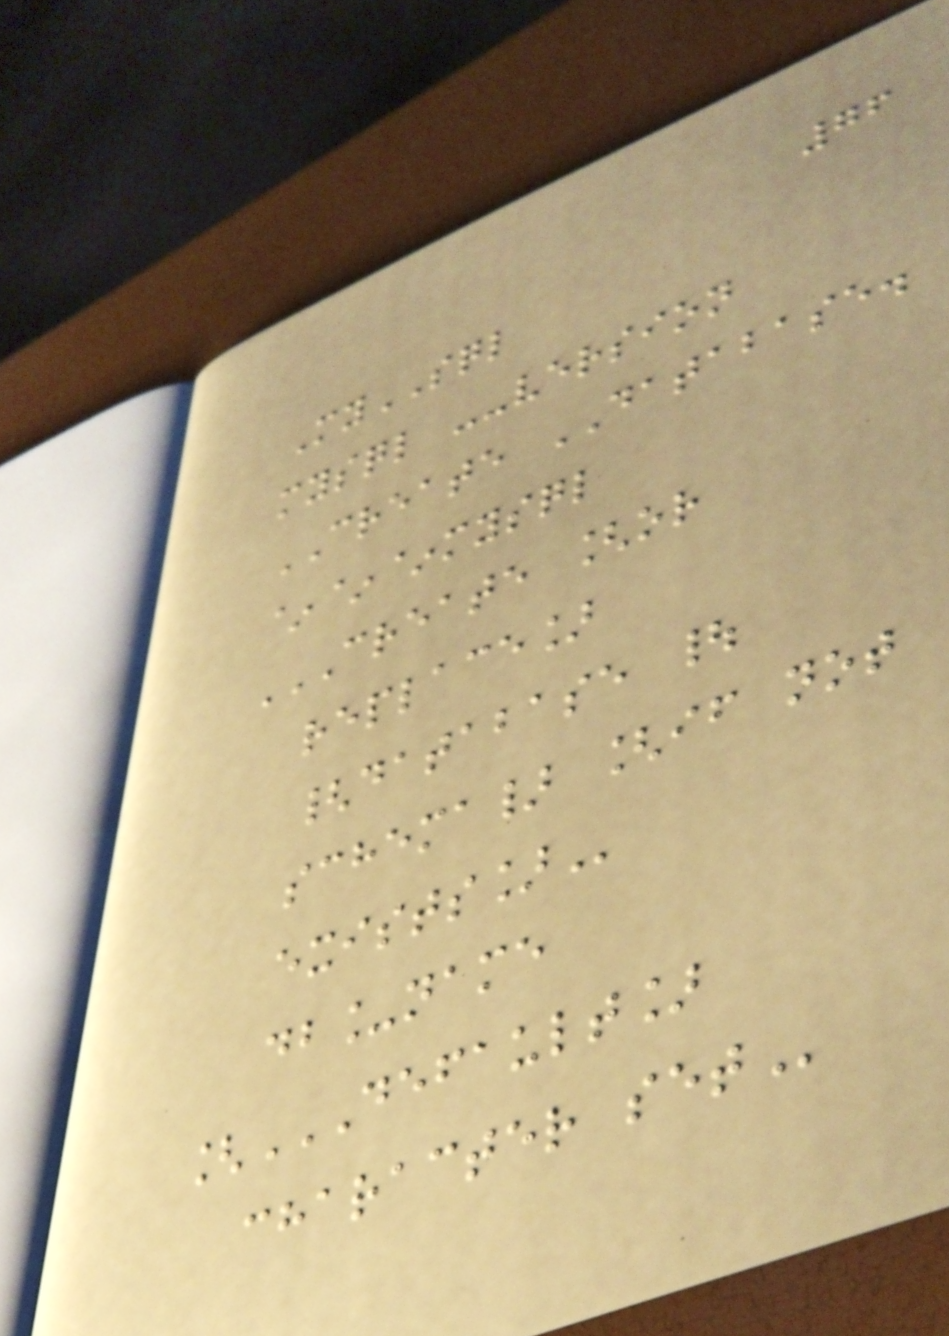76
MySQL
mysql --version
CREATE DATABASE.
~~~mysql
CREATE [OR
REPLACE]
{DATABASE |
SCHEMA} [IF NOT
EXISTS]
db_name
[DEFAULT]
CHARACTER SET
